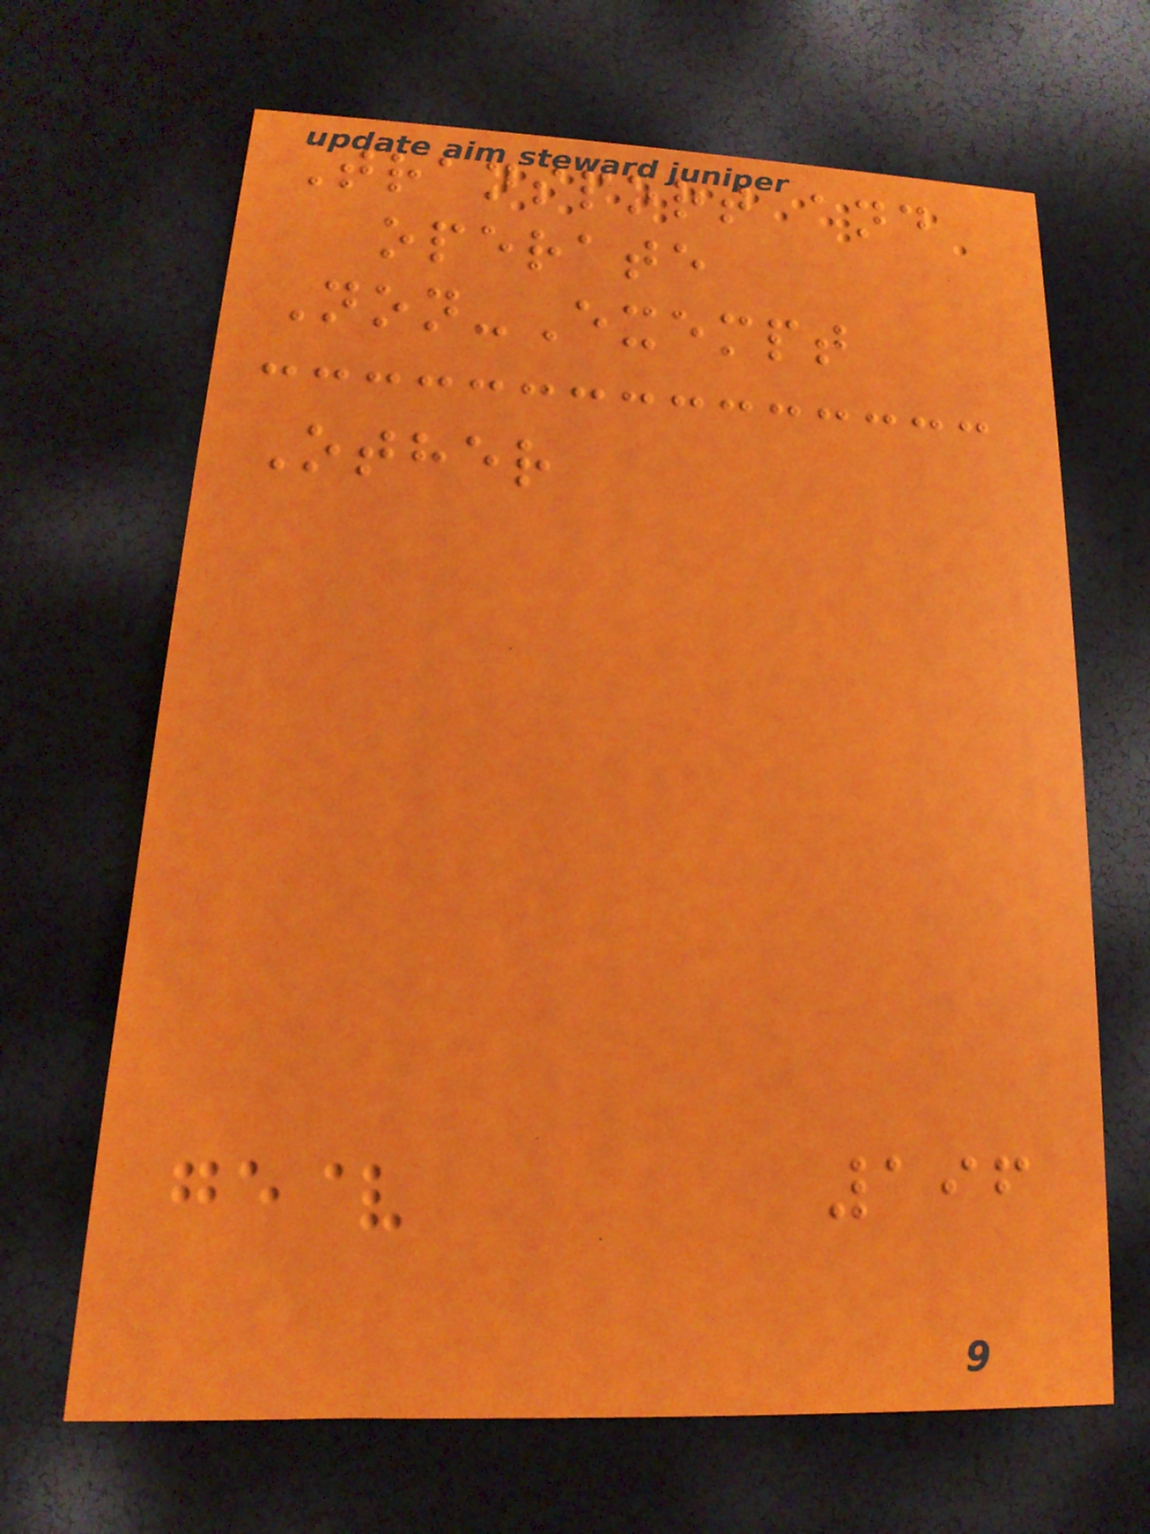Transport and
operate
Non-Exempt
Other
196
